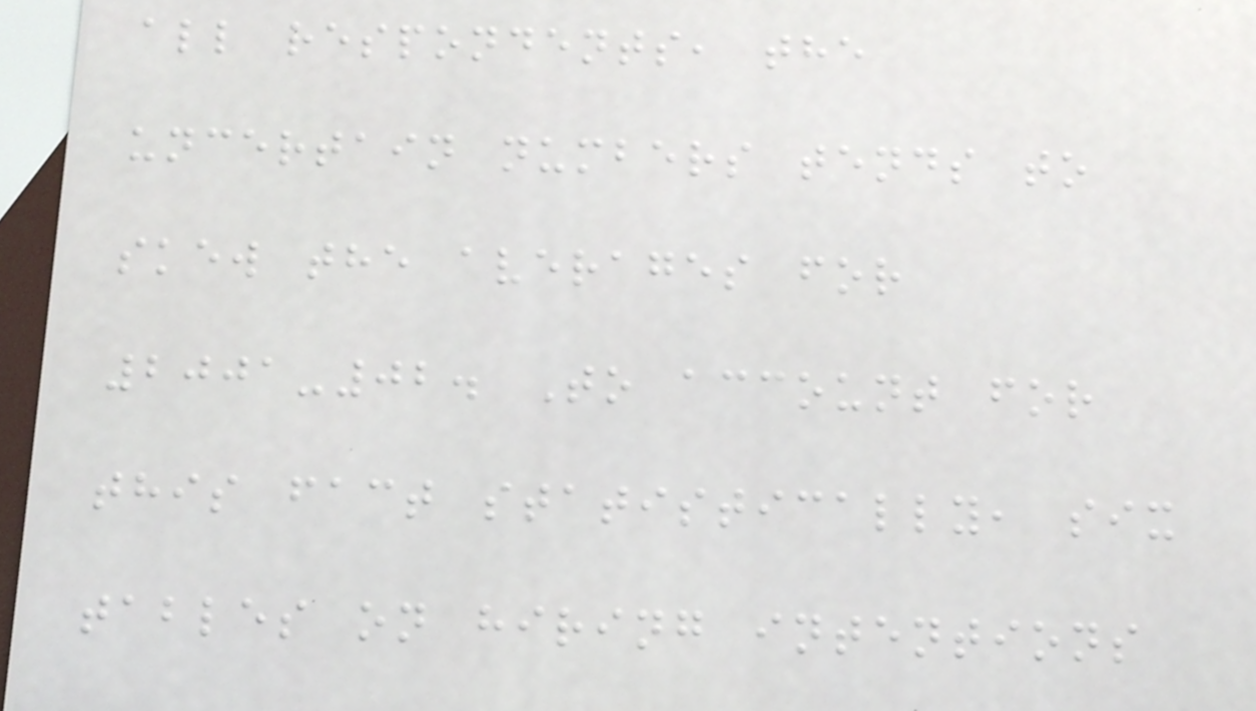all respondents, the
uncertain numbers tends to
skew the averages for
2001-02. To account for
this fact statistically, six
tables on hiring intentions
